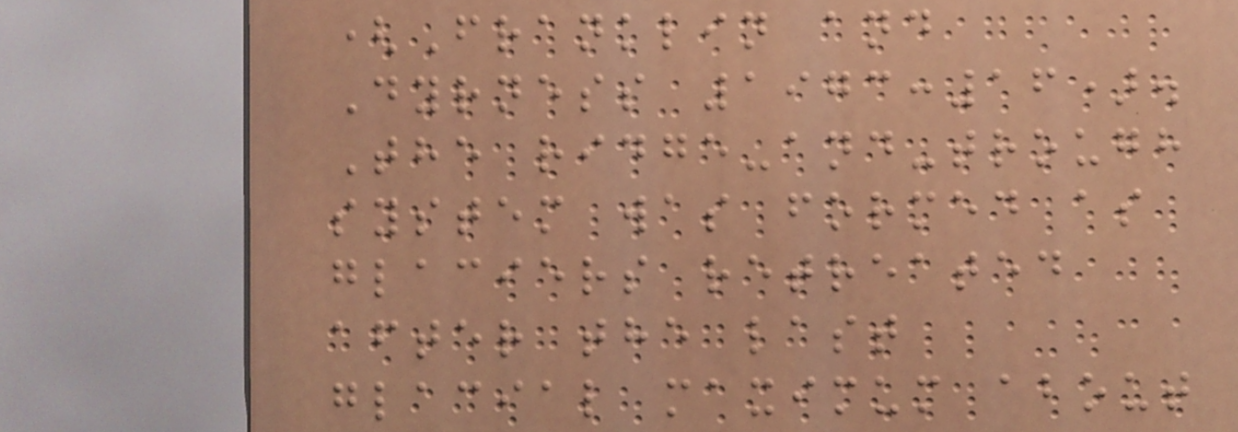(Franklin and
Dyrness 1973:16).
The ridge-and-trough
system was formed as
glaciers retreated
after the last
glacial maximum about
